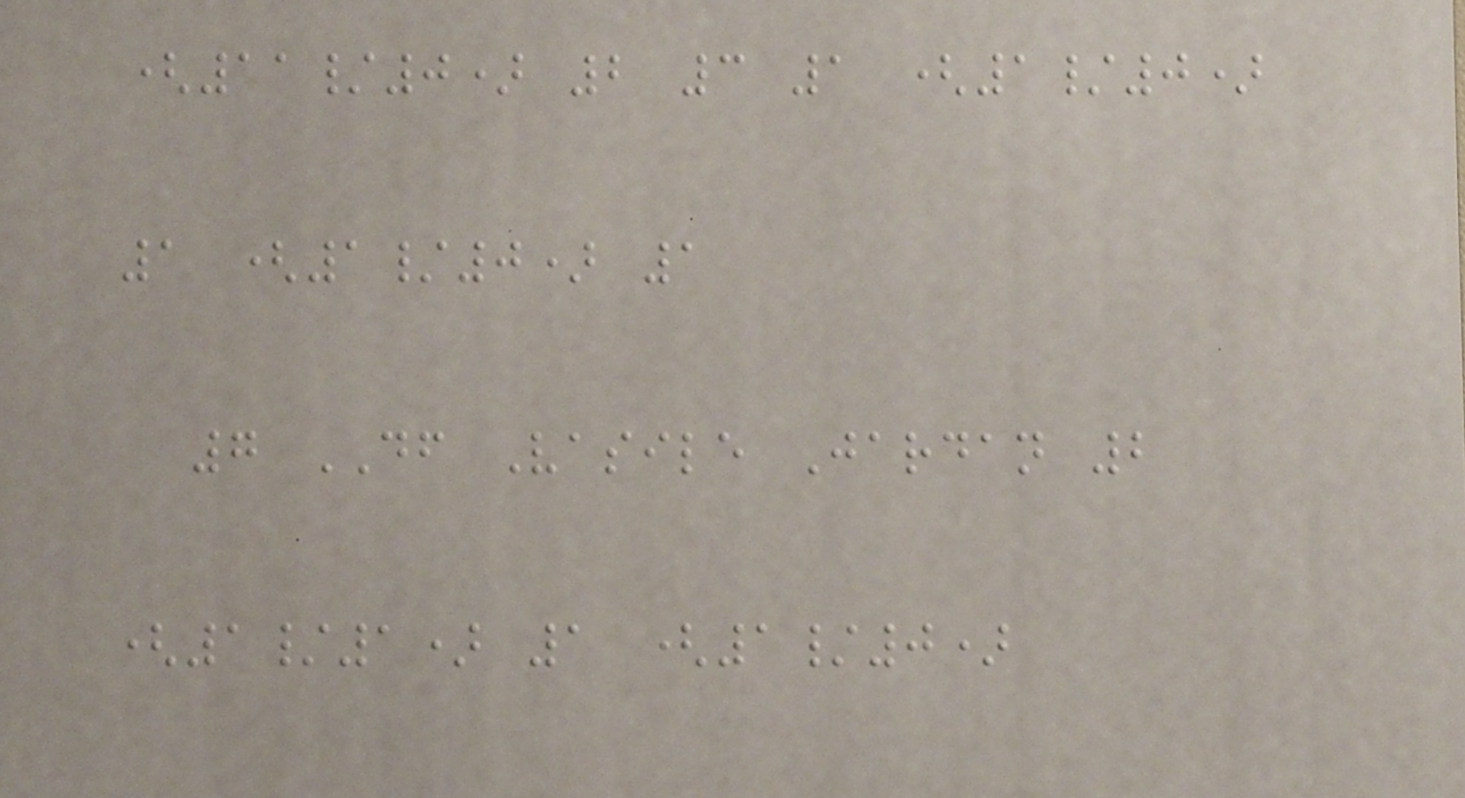(11/0) 2 3 1 (1/0)
1 (1/0) 1
7 DF Vasile Jardan 2
(1/1) 1 (1/0)
